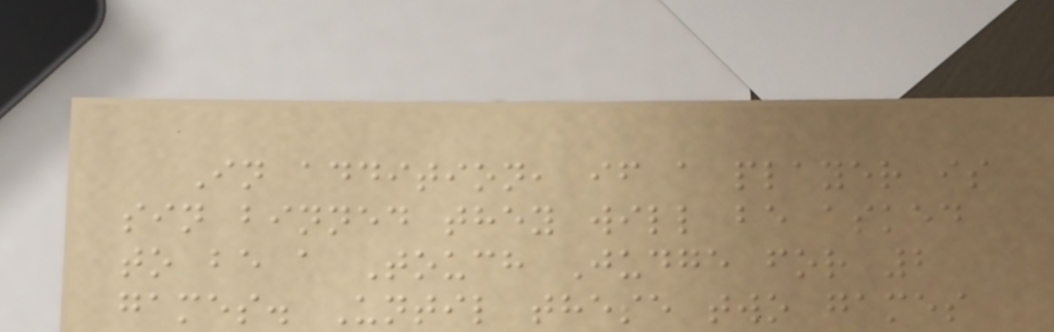In addition, if a player is
sin binned they will be asked
to be a Touch Judge for 2
games. Until these two games
